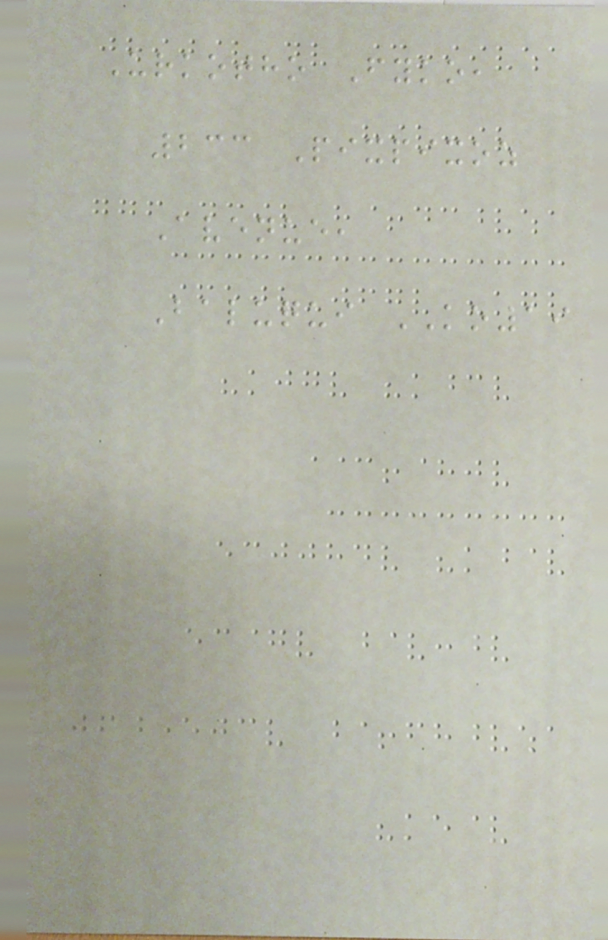Urkotho Fyko,
233 Pixpixoz
Avenue,
Baluqui KO19
